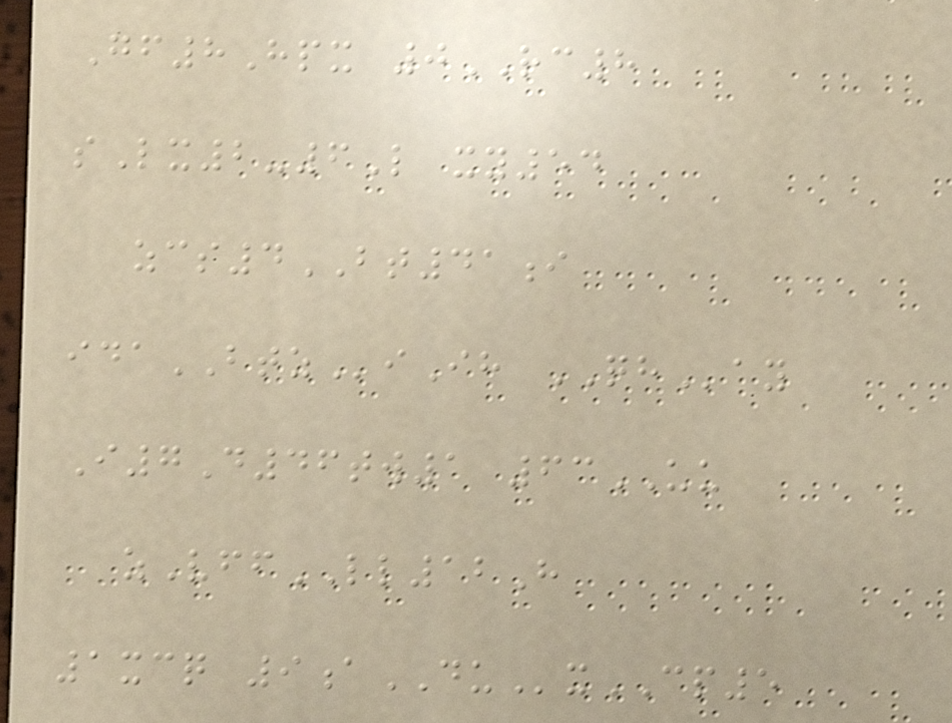Gf8Hpx 0RC8
sLx2-6L xy54
zcs4BT41i
idaBTZiIh QHay
I7D46tw1 63UU
zVffLL12H
1xcq 9aDUxCP5
